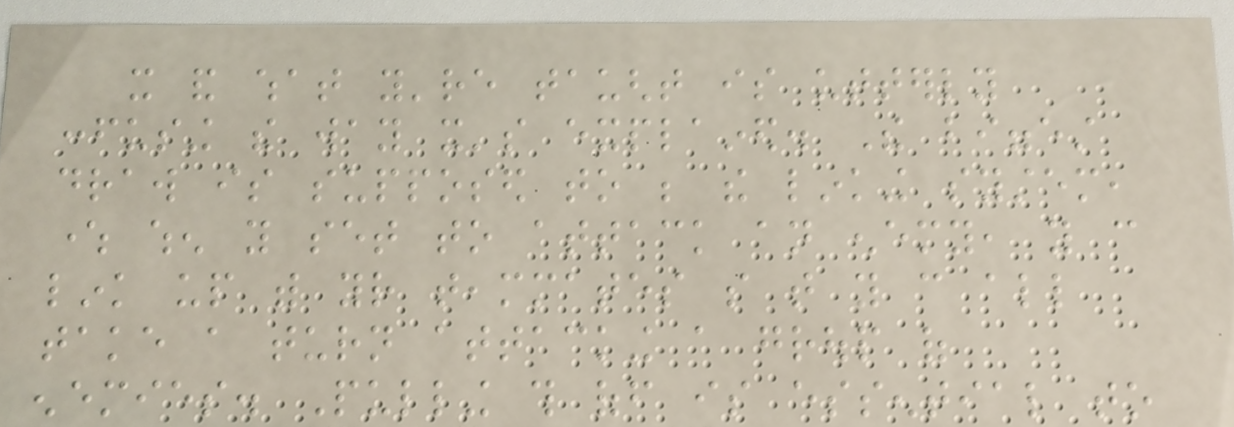it and what you're taught is utterly
confusing the way it's explained. The biggest
draw is supposed to be the linking system,
where when you set to attack an enemy, you can
link up with your teammates so that you can all
take a turn attacking a group of
enemies. Pulling this off is essential to
